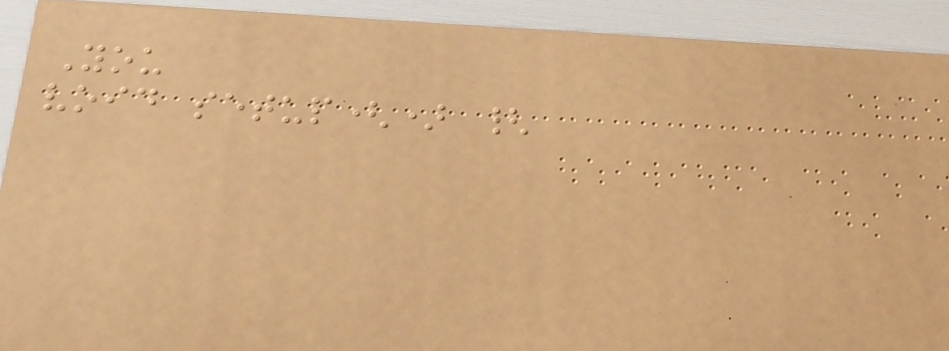You
void setup() {
